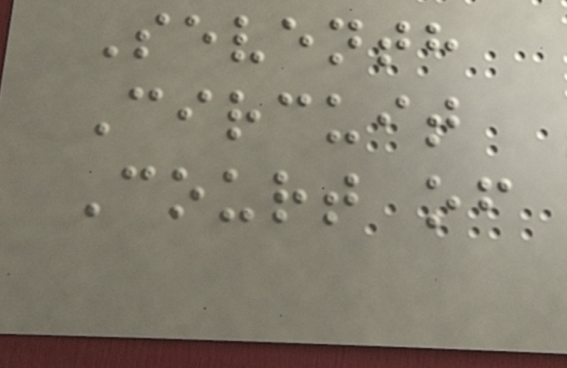Seventh
Circuit
Court of
